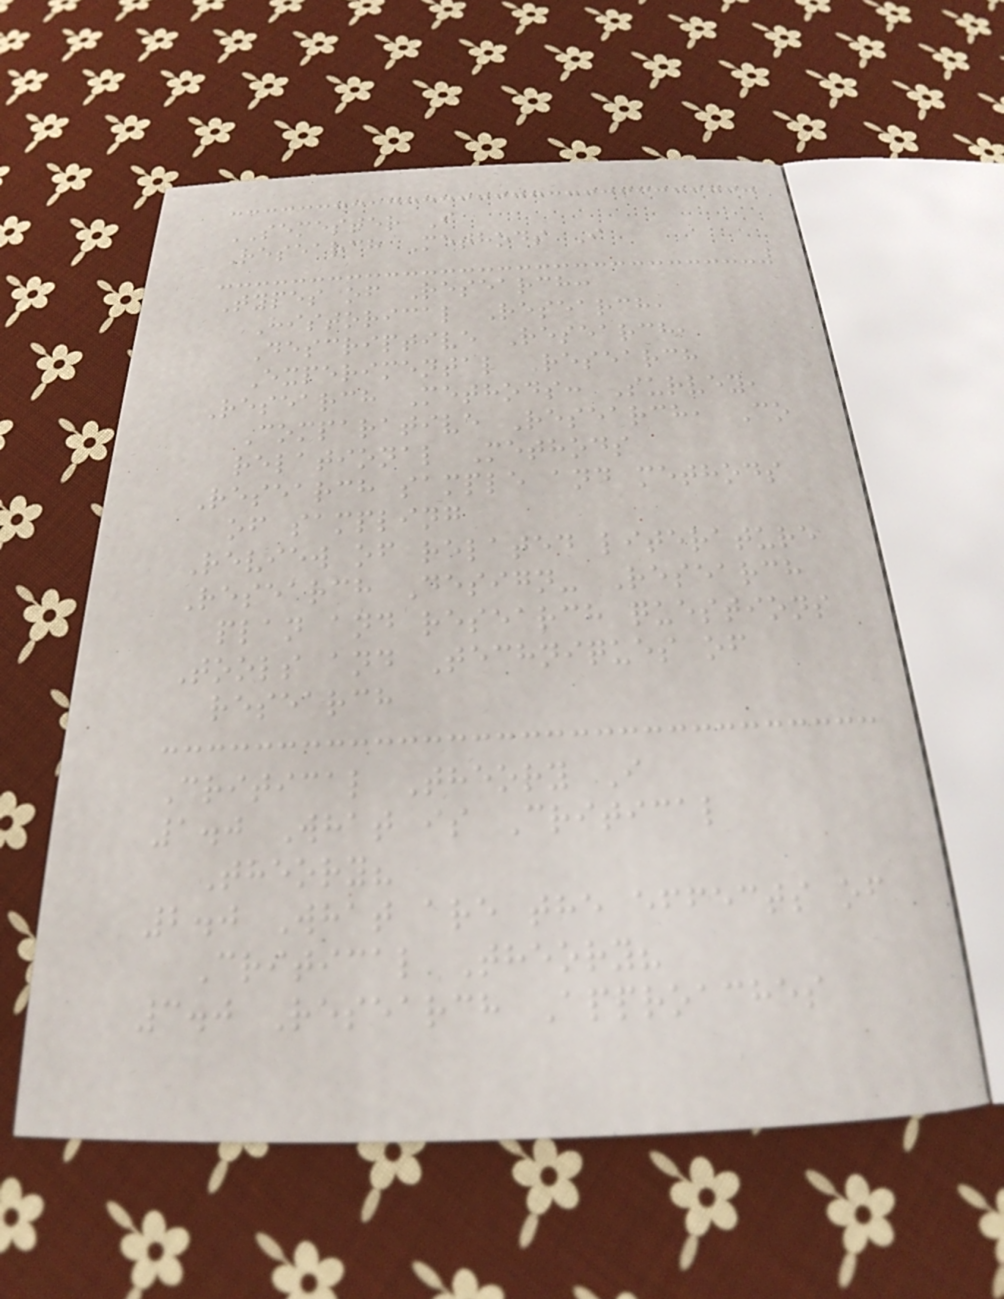SEMESTER I
Research Methods I
Types of Research:
Historical Research,
Descriptive Research,
Experimental Research
Research Methods: Survey,
Comparative Research, Co
relational Methods
Research sample and methods
of sampling
Review of related literature
Research Design- Research
plan and research questions
Tools and Techniques of
research
Critical Theory I
1.0 What is Critical
Theory?
2.0 What are the effects of
Critical Theory?
3.0 Research Approaches
